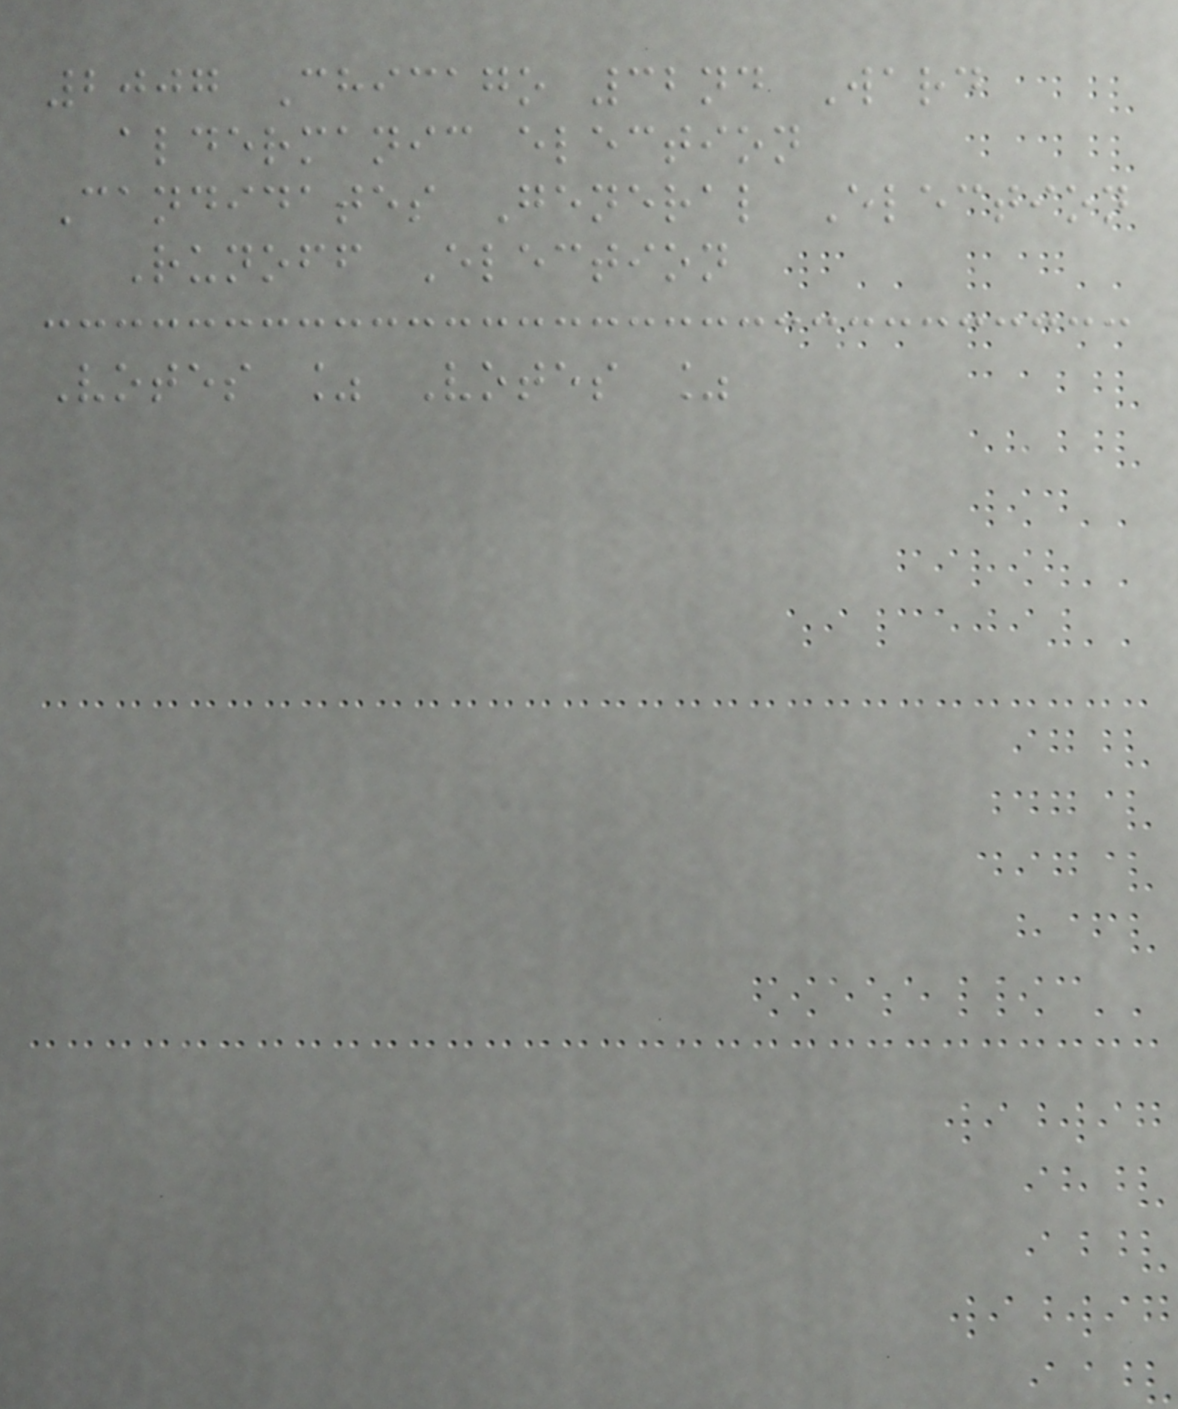2007 Chicago 32nd Ward
aldermanic election
Candidates General Election
Runoff Election
Votes % Votes %
